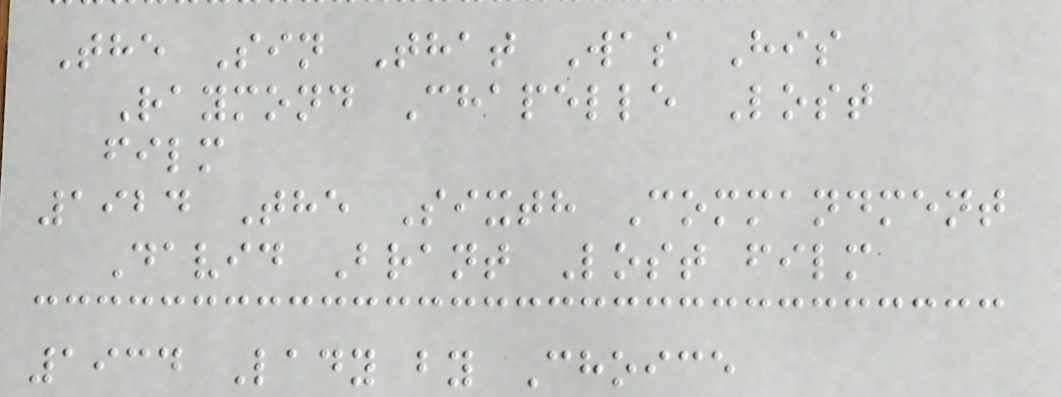The Sin That Was His
Raymond Chapelle Lost
film
1924 The Sixth Commandment
David Brant Lost film
1934 Lady by Choice
